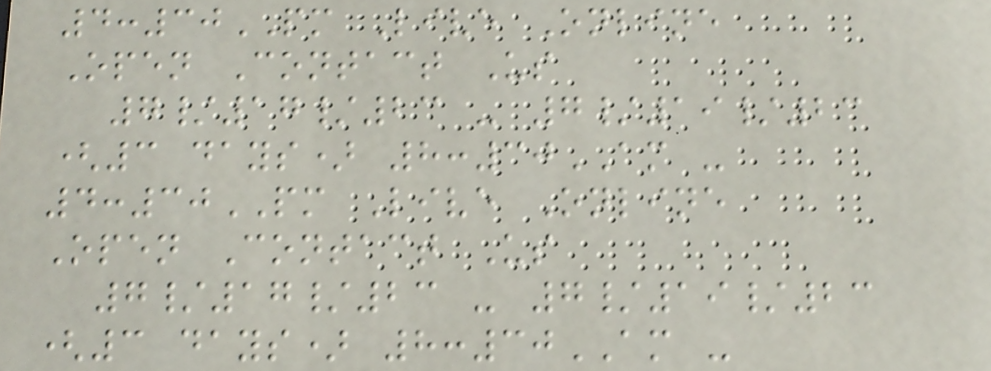4:30PM Live Online
Open Contact Us
7/17/23 - 7/19/23
(3 days) 8:30AM -
4:30PM Live Online
Open Contact Us
7/17/23 - 7/19/23
(3 days) 8:30AM -
